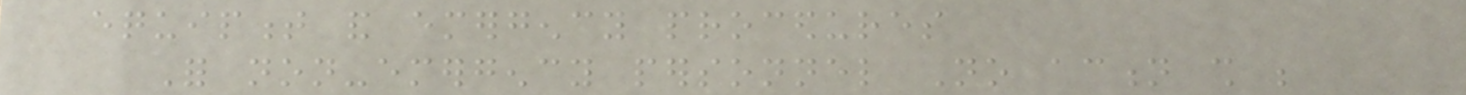equipment and emergency procedures
For non-emergency personnel No action shall be
